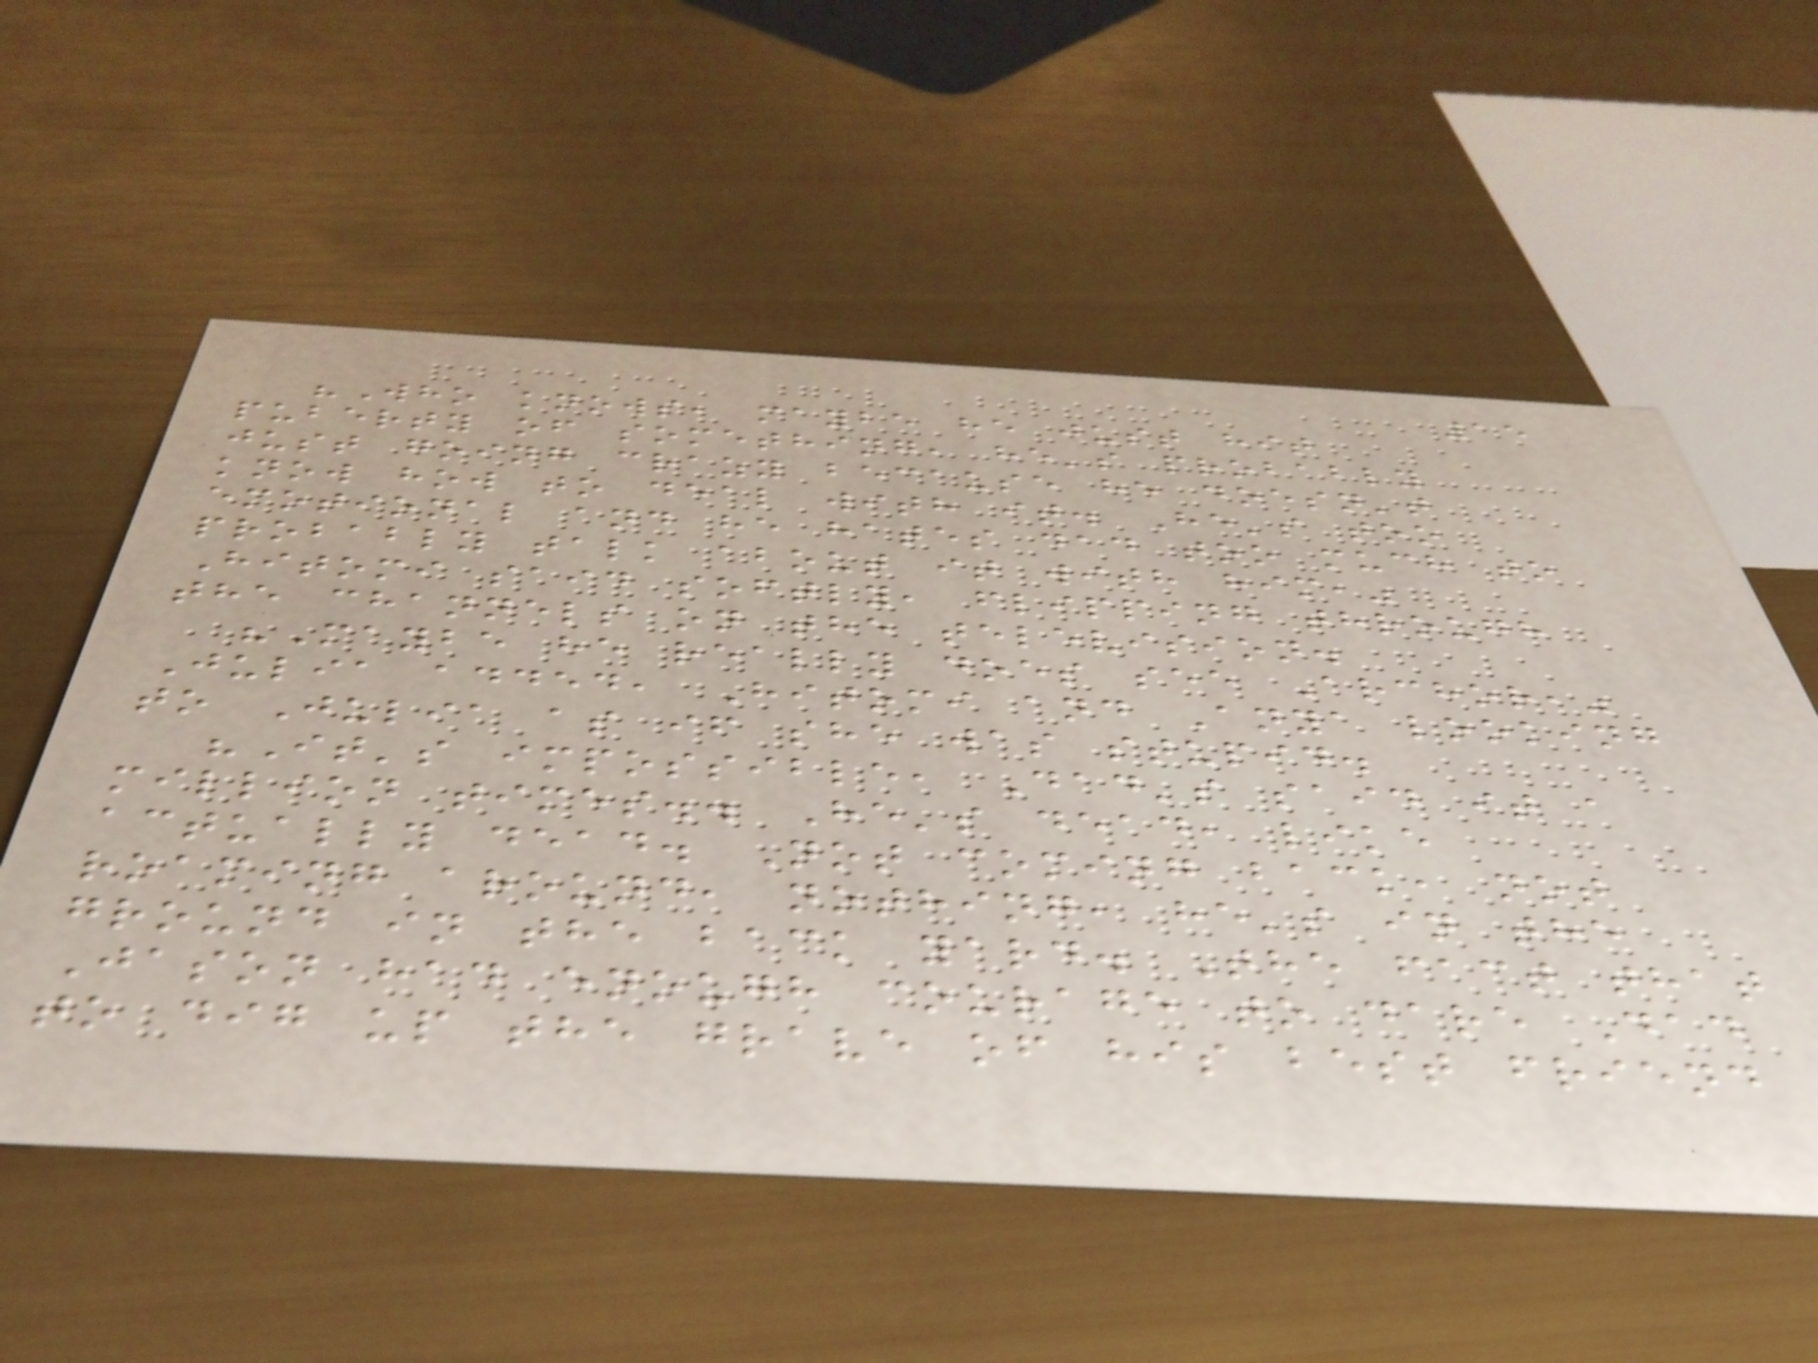15
"Who knows, maybe he just hit
puberty of something, he's probably
just going crazy because he doesn't
know how to deal with it. He's too
emotional and he hates dad too much to
probably talk about it with him,"
Hitomi said softly, flipping through
the channels on the television.
"Maybe he really does see Archor,"
Julia added, Hitomi and Anya looking
to Julia as if she was stupid.
"It's impossible, Dad's said it a
million times.. He's dead, like
actually dead. Not coming back, not
roaming around, nothing, he's in the
ground in the back yard. The fact that
Jason had enough courage to dare Dad
to dig up the grave of his best friend
